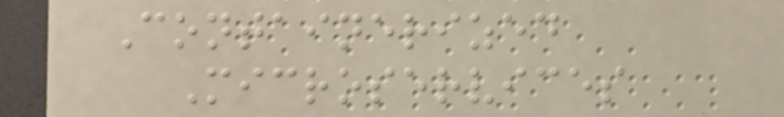Containerized
Microservices
